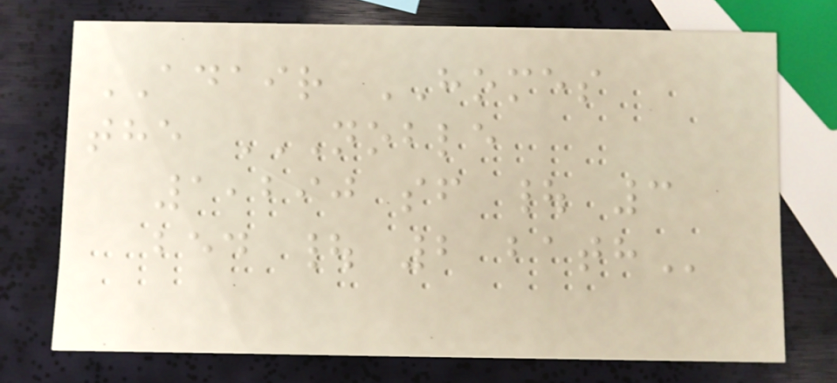ADAIR HOMES
the NOBLE
1,290 SF | 3
BED | 2 BATH
